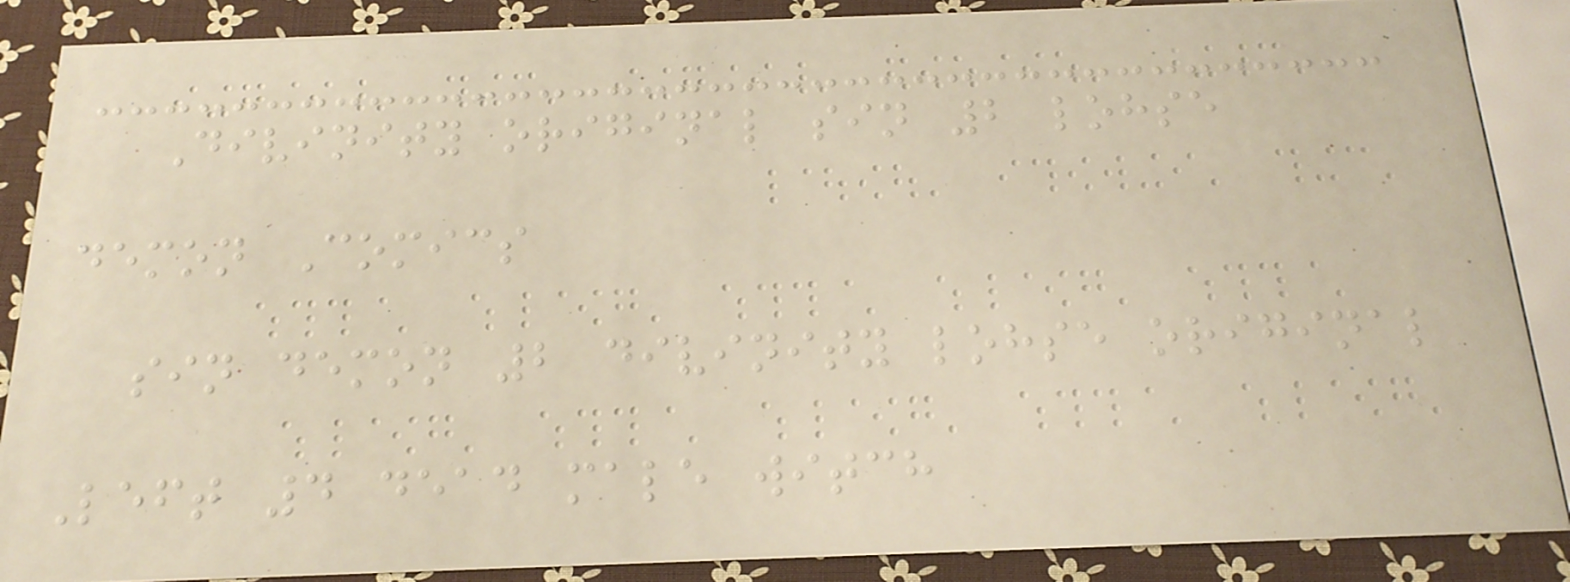Divinity original sin 2 lohse
demon Comics
sin demon 2 divinity lohse original
Left 4 dead male witch
